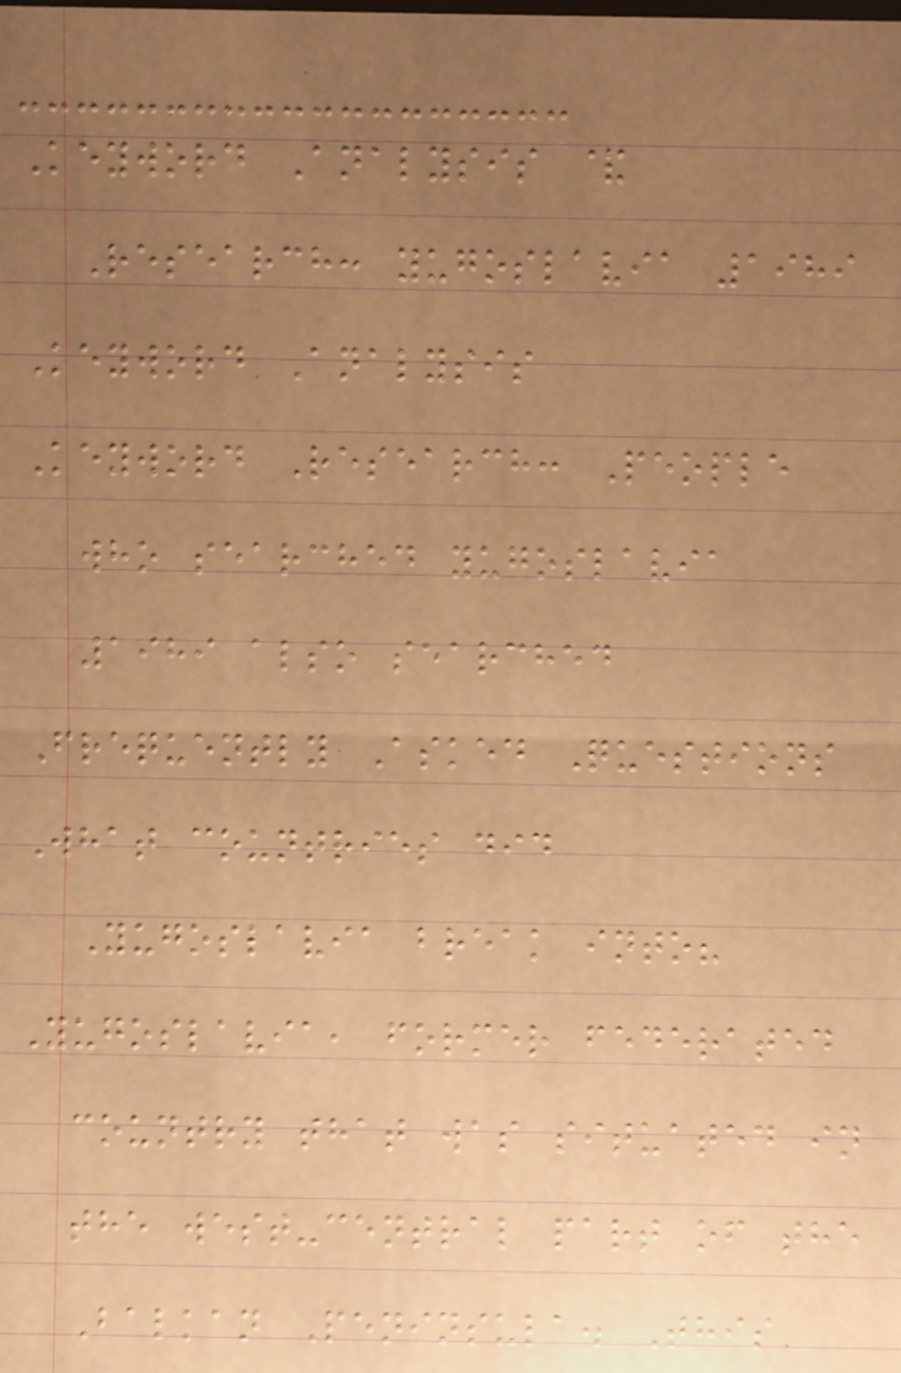Keyword Analysis &
Research: yugoslavia 1989
Keyword Analysis
Keyword Research: People
who searched yugoslavia
1989 also searched
Frequently Asked Questions
What countries did
Yugoslavia break into?
Yugoslavia, former federated
country that was situated in
the west-central part of the
Balkan Peninsula. This
